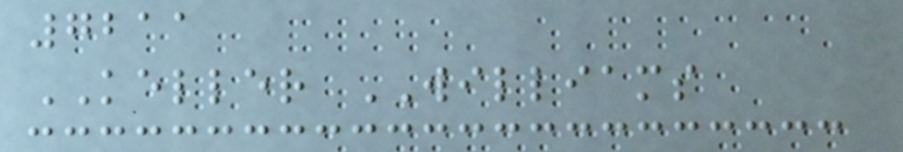7211
KELLER WILLIAMS
